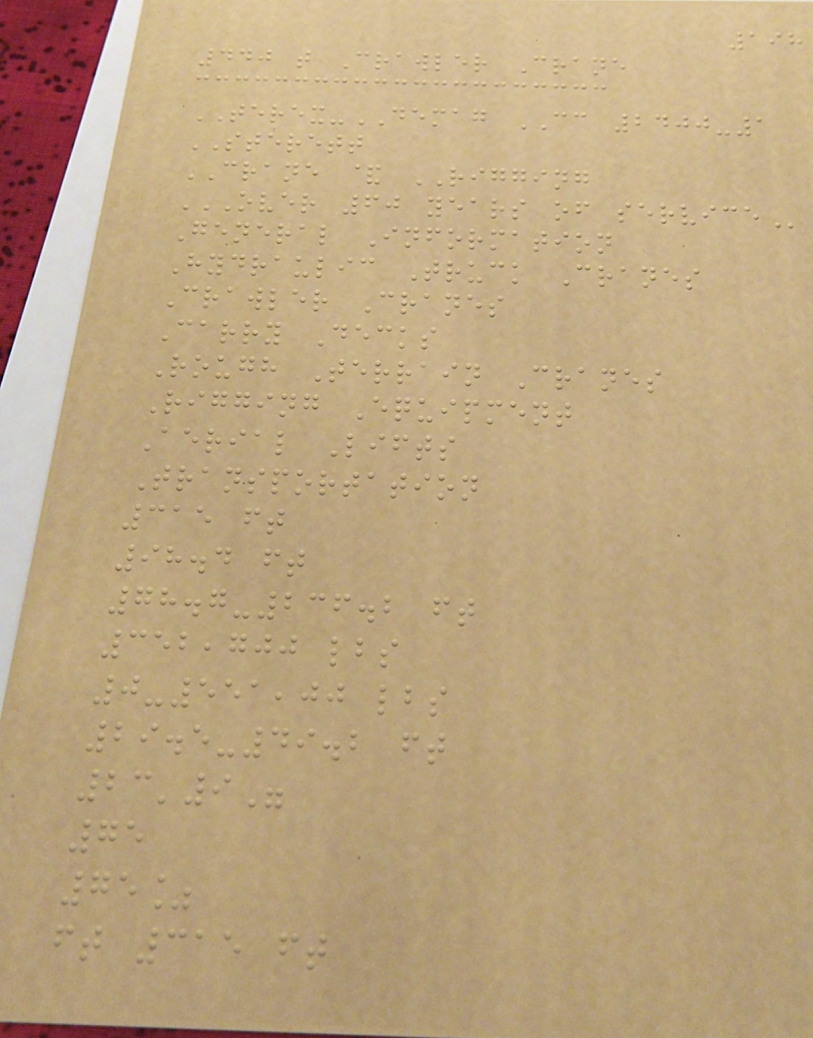198
440 t Crawler Crane
TEREX-DEMAG CC 2400-1
STERETT
CRANE & RIGGING
OVER 60 YEARS OF SERVICE
General Information
Hydraulic Truck Cranes
Crawler Cranes
Carry Decks
Rough Terrain Cranes
Rigging Equipment
Aerial Lifts
Transportation
315 ft
98.4 ft
78.7-236.2 ft
352,700 lbs
0-551,00 lbs
29.5-49.2 ft
23'9"
75
75%
ft 315 ft
